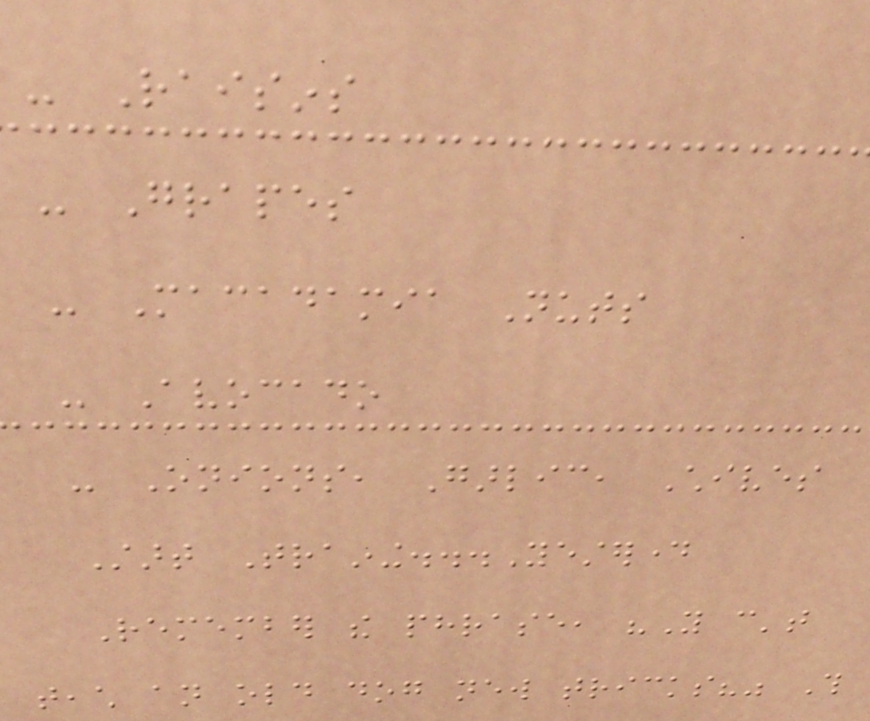- Raisins
- Grapes
- Macadamia Nuts
- Avocado
- Onions, Garlic, Chives
Start Training...Yesterday
Remember the phrase, "You can't
teach an old dog new tricks?" This
